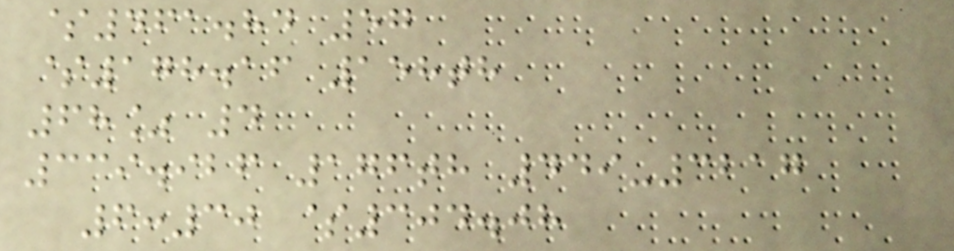$461.84 57
$178.16 158th
68% 4
339.926 176th 449-3217
6:30 $304.08
